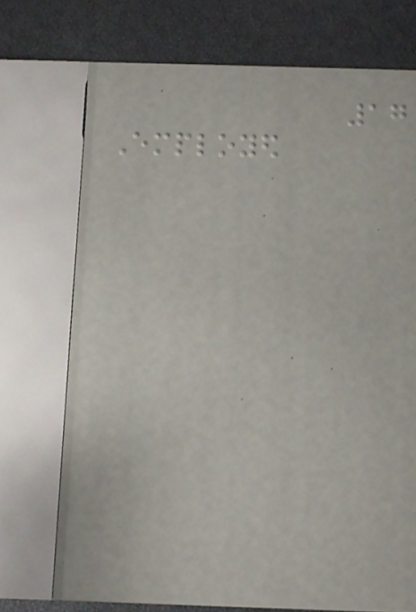17
Employed
